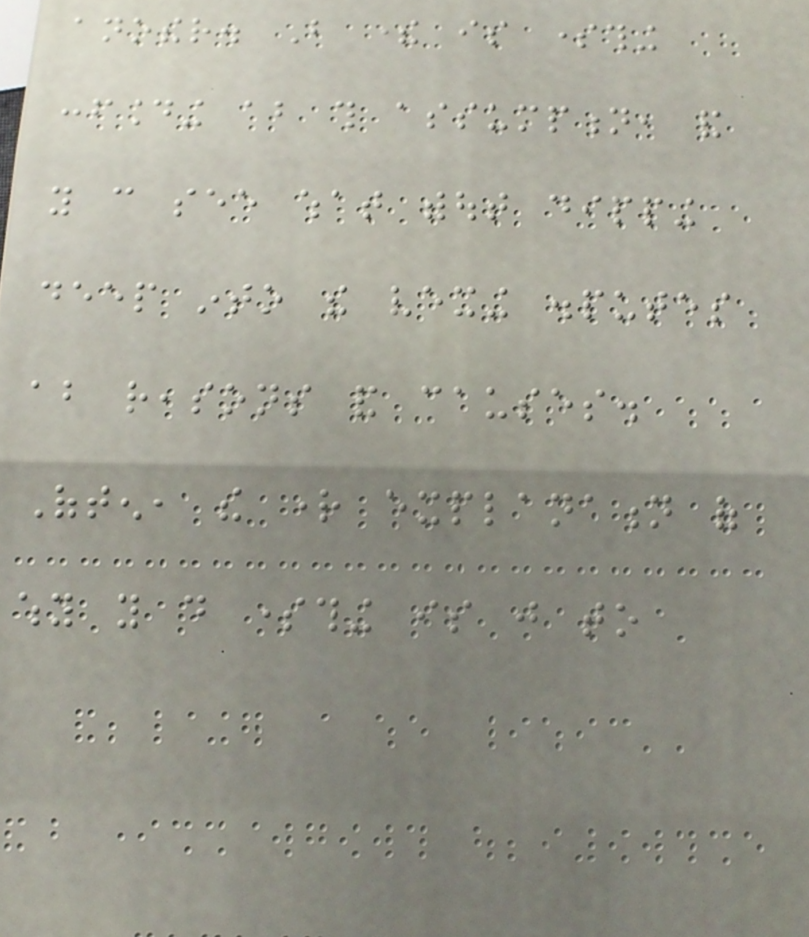another. But there is something
confounding about this assumption, and
you can see what without dipping
deep into the vexing disputes
about reasons and causes.
Often, the right explanation of
why you do something is just to
